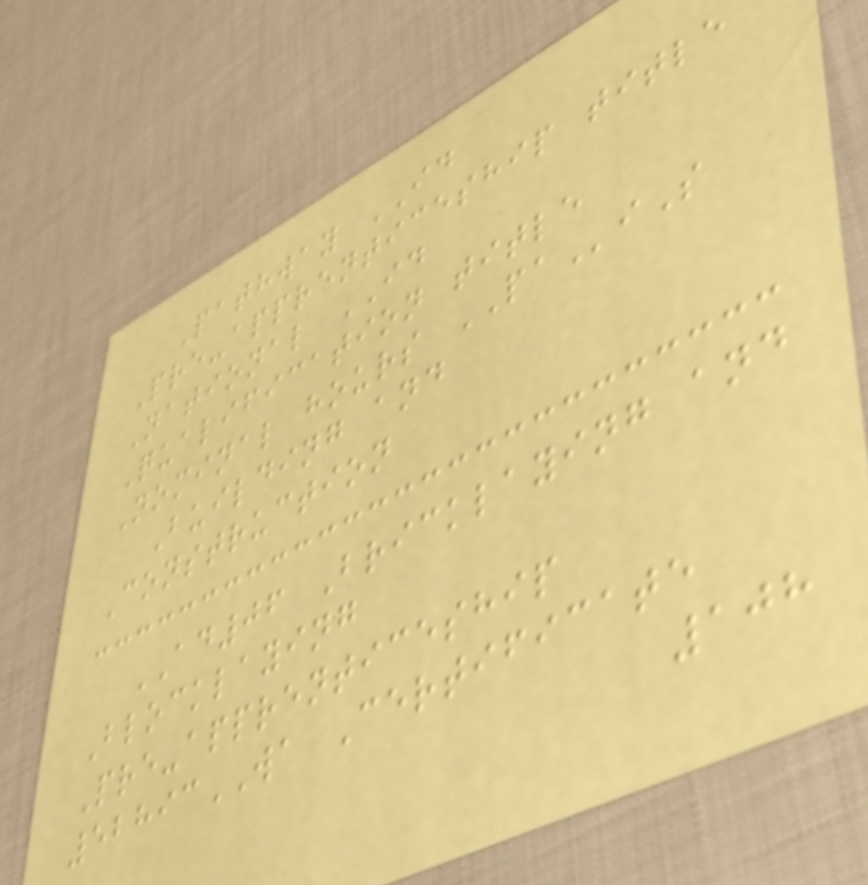Pathway ID
Pre-apprenticeship title
National ID
Qualification title
Nominal hours PAiS
Building and
Construction
AD06 Bricklaying and
Blocklaying
Pre-apprenticeship
52893WA Certificate
108
